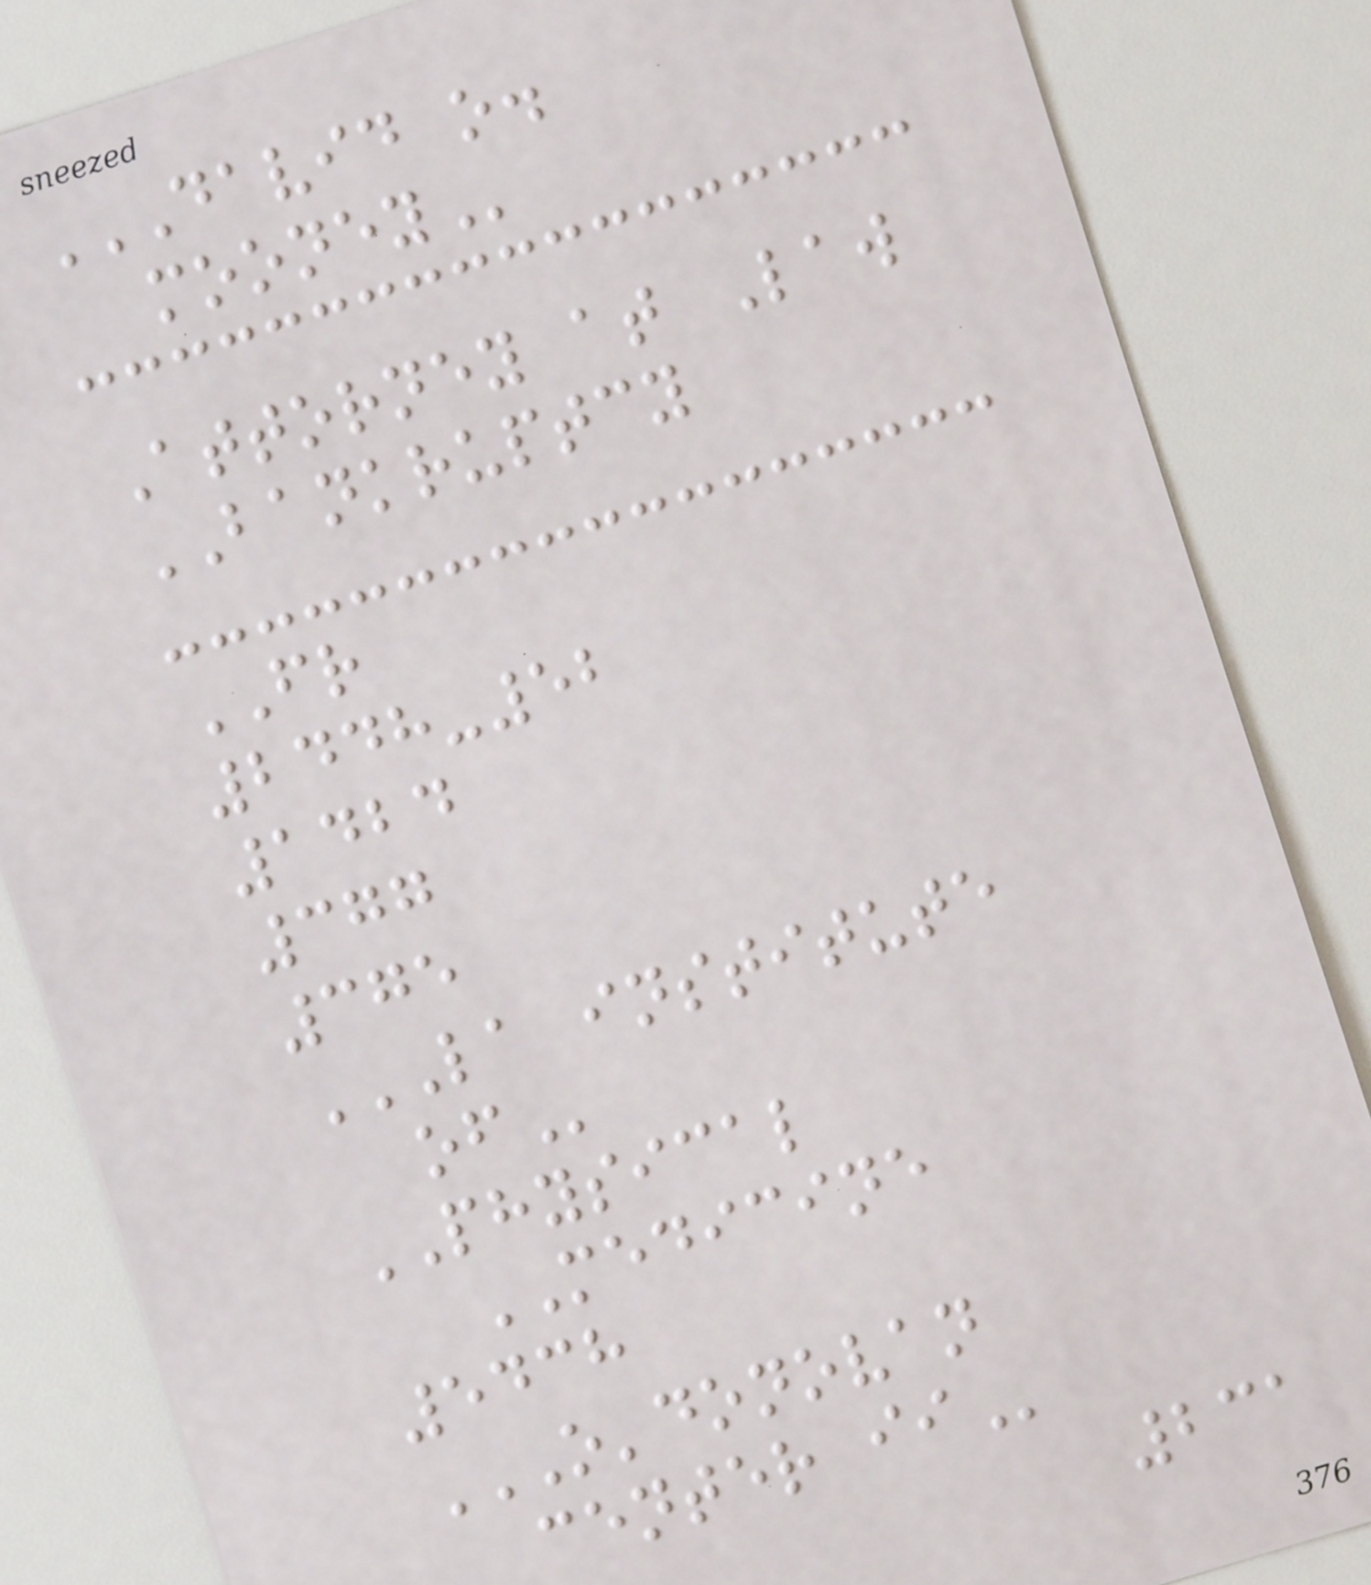DAVID O.
MOONEY
Attorney at Law
BANKRUPTCY
FR
2448-52
1424
377
375
LA INSTITUTE
OF
PHYSICAL
MEDICINE
5438
O'DONOVAN
CENTER II
231
